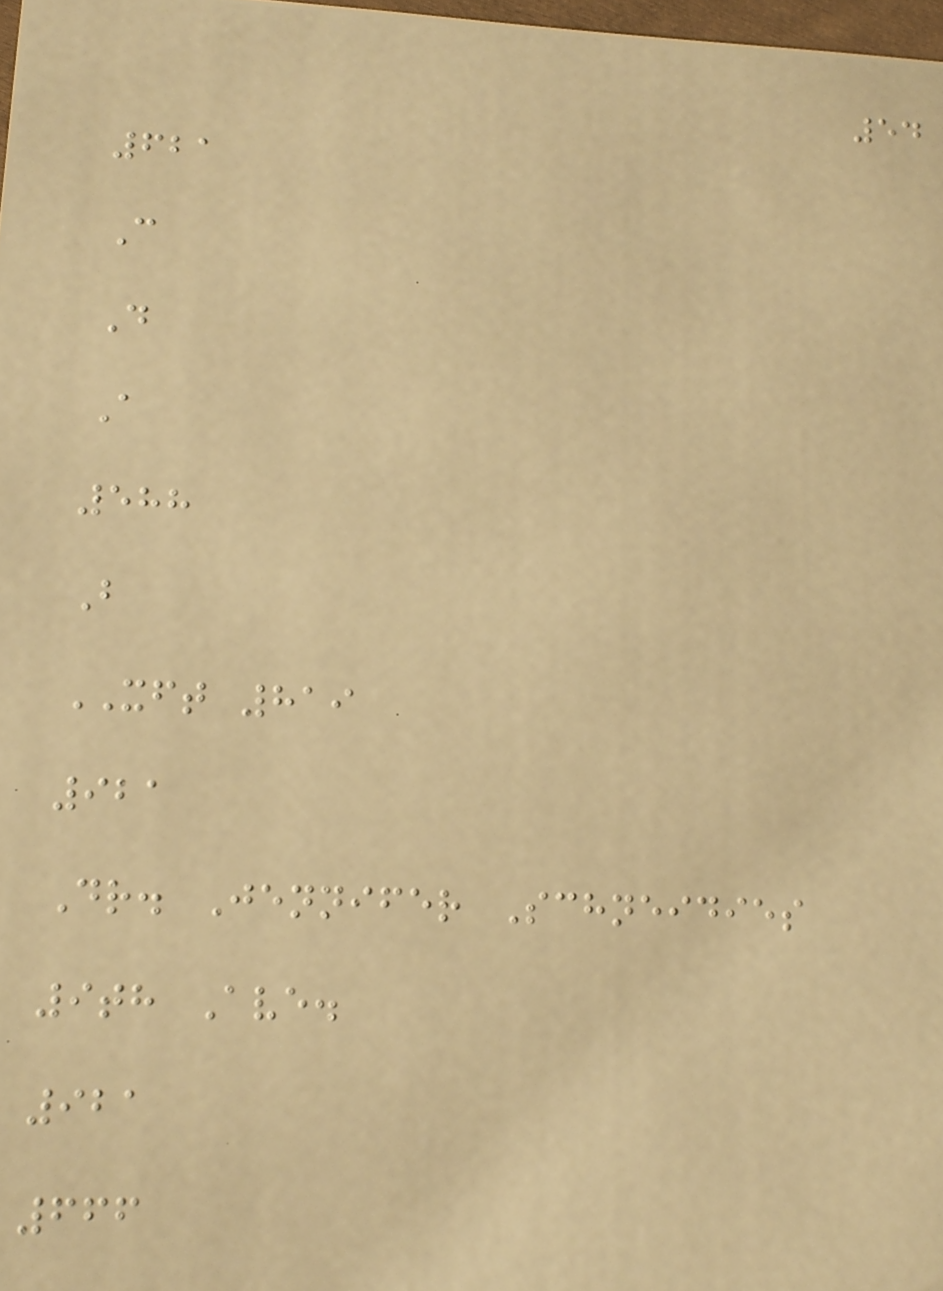54
621
C
D
A
588
B
XFT 819
921
Dr. Jennifer Schneidies
9th Ave.
921
666
